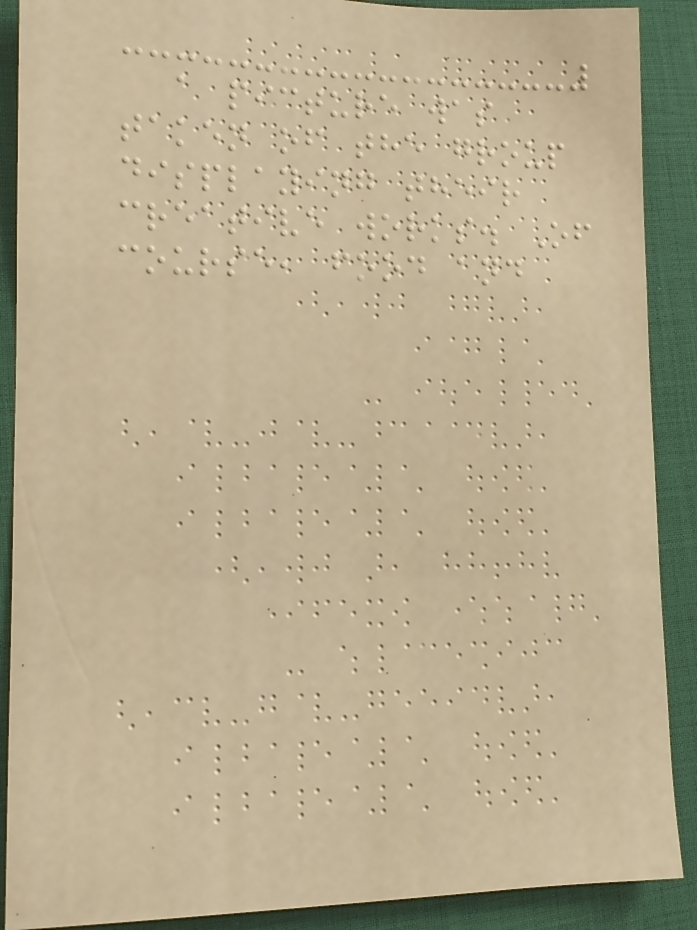a picture was
taken of the group
displaying their
creative works. Of
course, food and
